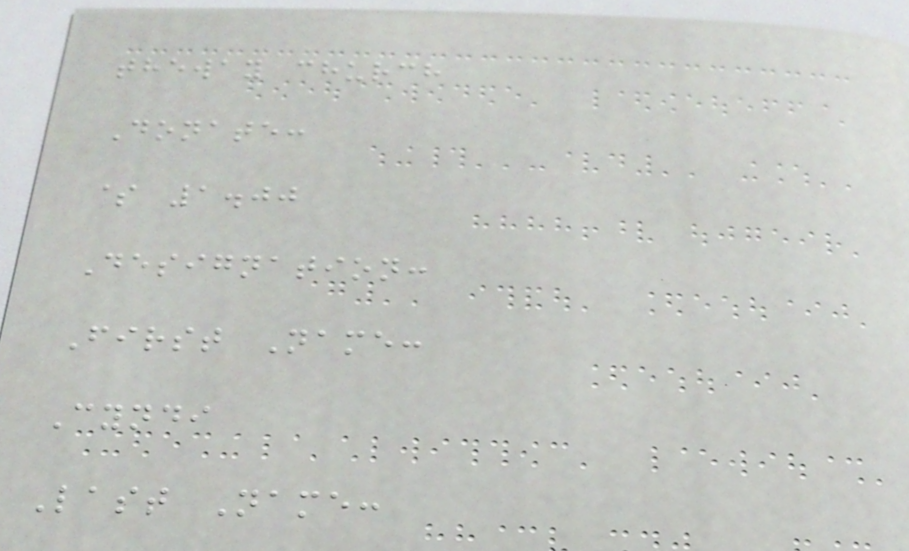theway church
Donate:
$ 1.00
Designation:
First Name:
Cyndi
Last Name:
